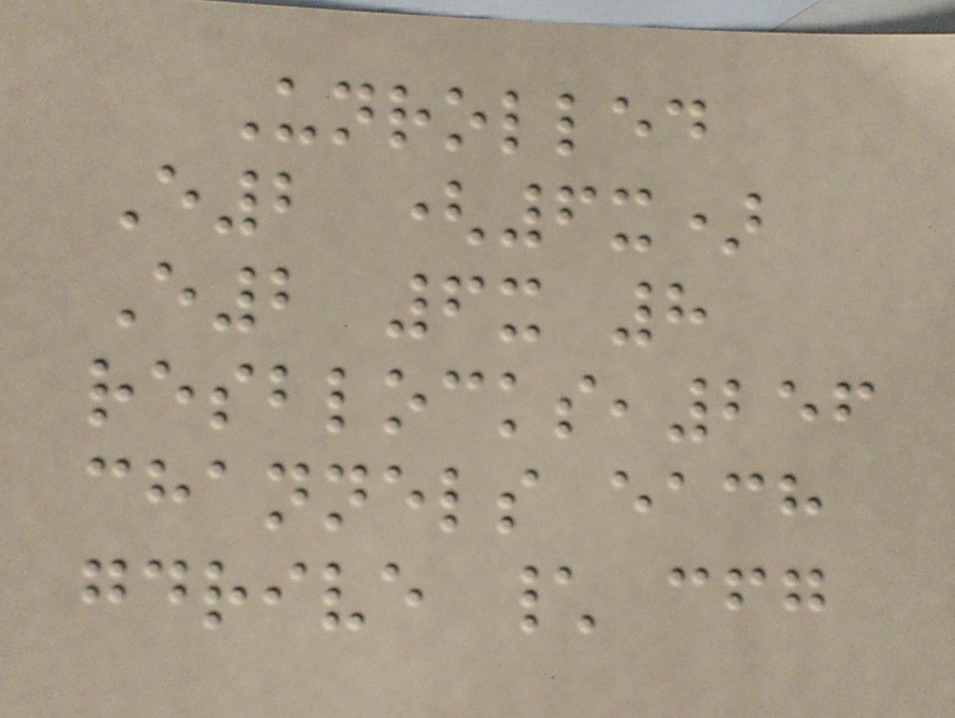Unrolled
E2 (6x)
E2 6x 8
resblocks,256
channels each
gdrive \ cfg
